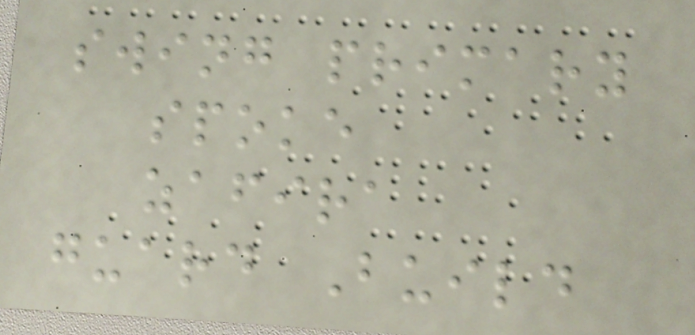swing primary
spoke
zafira
guard Build
